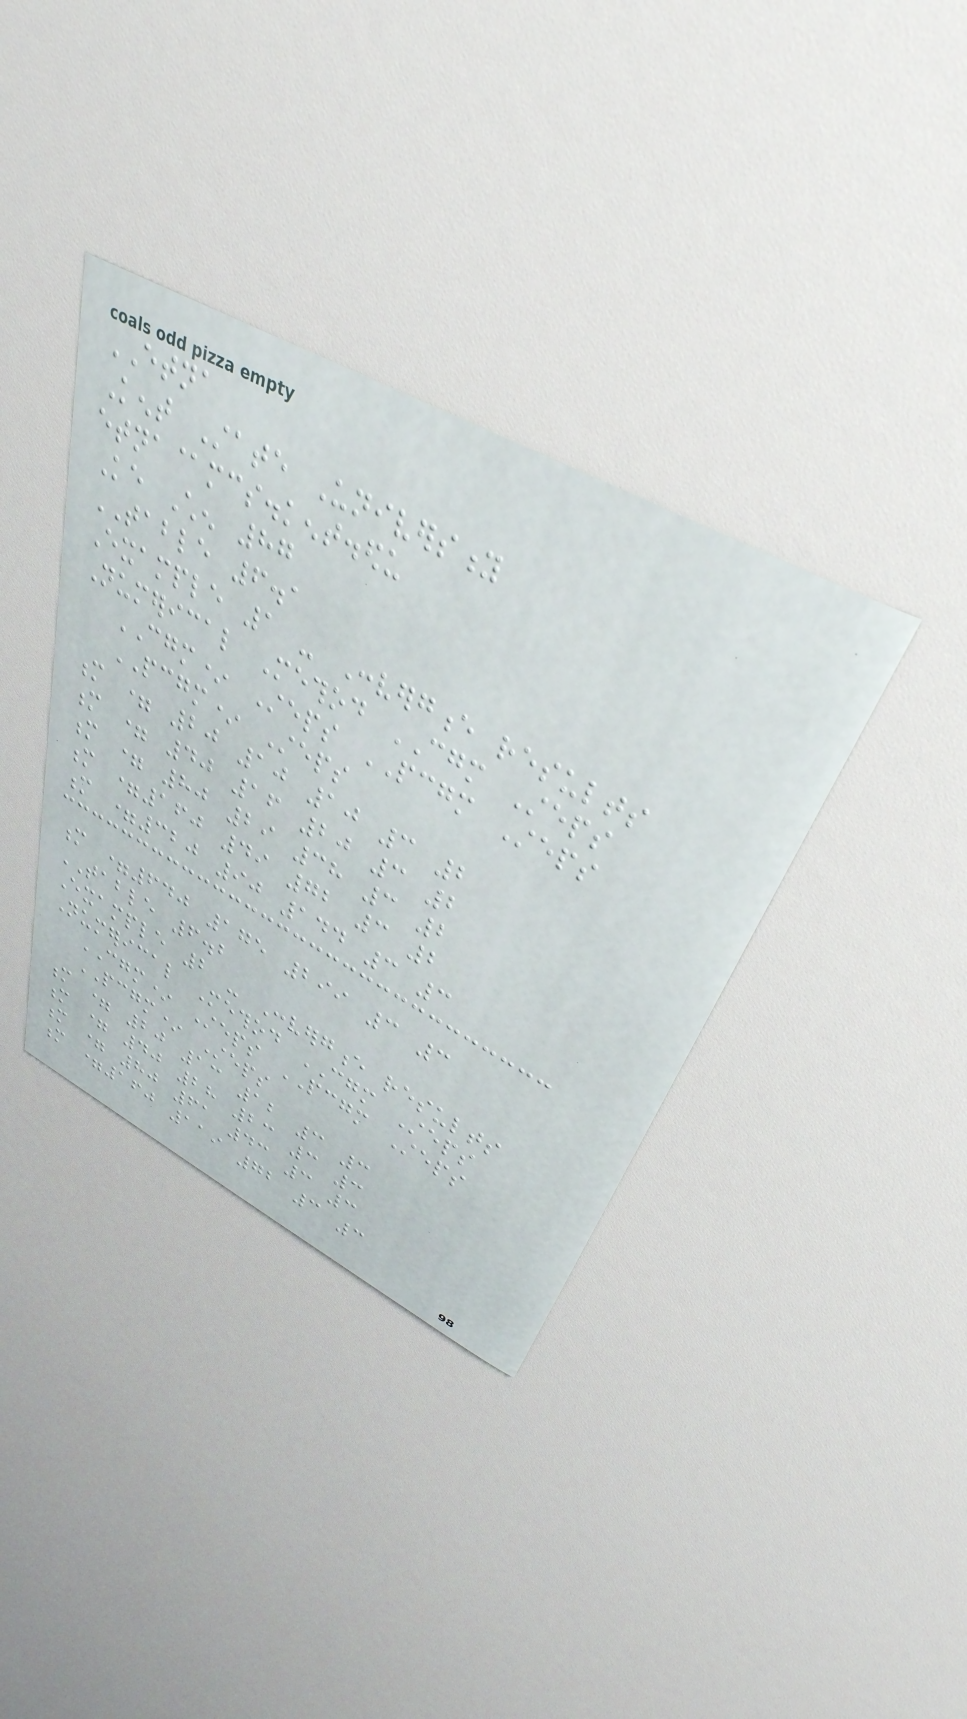ETNA
Kent State University
etna@mcs.kent.edu
Ke Chen 87
TABLE 6.1
Example 1 - Convergence results
Numerical Method CGM Steps
CGM* Steps PCGM Steps
PCGM* Steps
m = 20 10 10 3 2
m = 40 16 20 3 2
m = 80 29 38 3 2
m =160 49 72 3 2
m =320 90 144 3 3
m =640 175 299 3 3
TABLE 6.2
Example 2 - Convergence results
Numerical Method CGM Steps
CGM* Steps PCGM Steps
PCGM* Steps
m = 20 13 12 3 3
m = 40 28 23 3 3
m = 80 61 43 3 3
m =160 119 72 3 3
